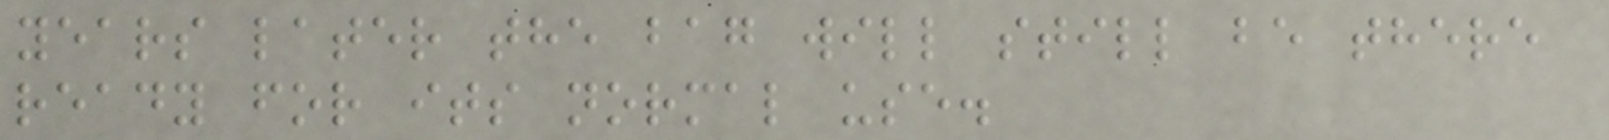years later the bag will still be there
ready for its normal use.
